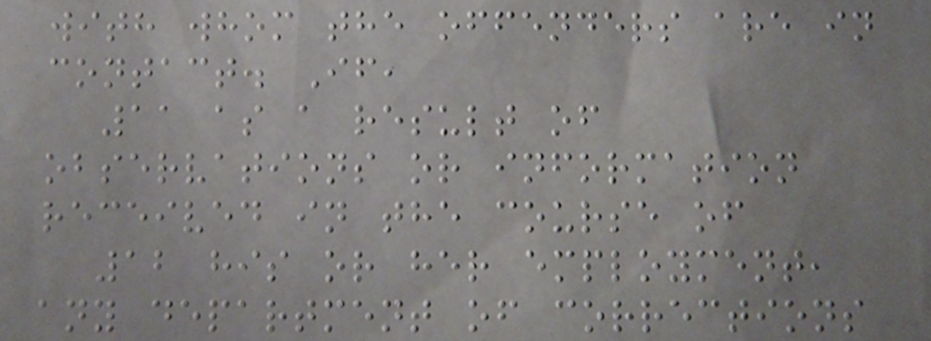with whom the offenders are in
contact. If,
11 as a result of
observations or information
received in the course of
12 his or her employment,
any department of corrections
